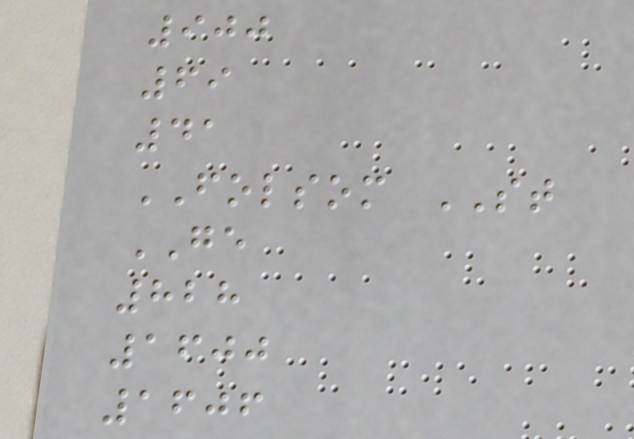900
69
41
FOLSOM ST
GE
828
1600
1606
